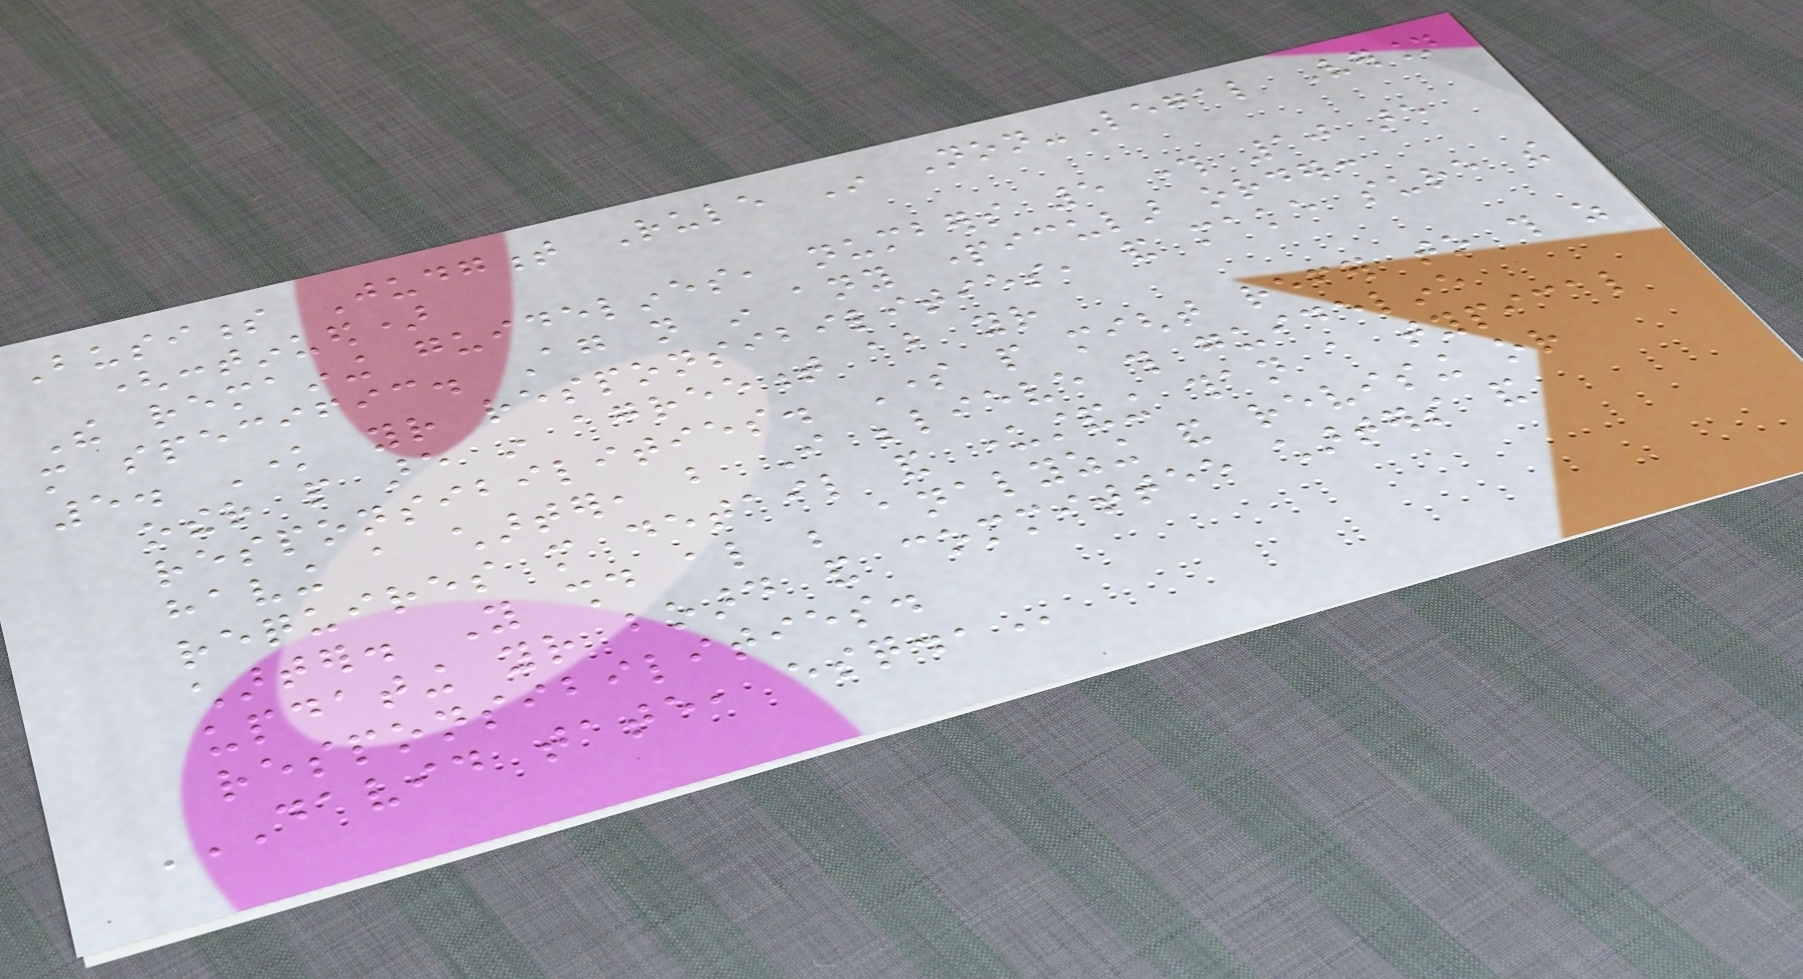Business Judgment Rule In Non-Legal Version
(continued)
The remaining guidelines, numbers 5 through 10 are
more specific. Again not in any particular order:
5. Know your responsibilities, and make sure the
other people are in agreement about your
responsibilities. Some people might refer to this as
having a charter, but I believe this guideline
requires more detail and understanding than a typical
charter. You should also be analyzing and revising or
updating your board and committee charters and
responsibilities.
DAVID TATE, ESQ.,
